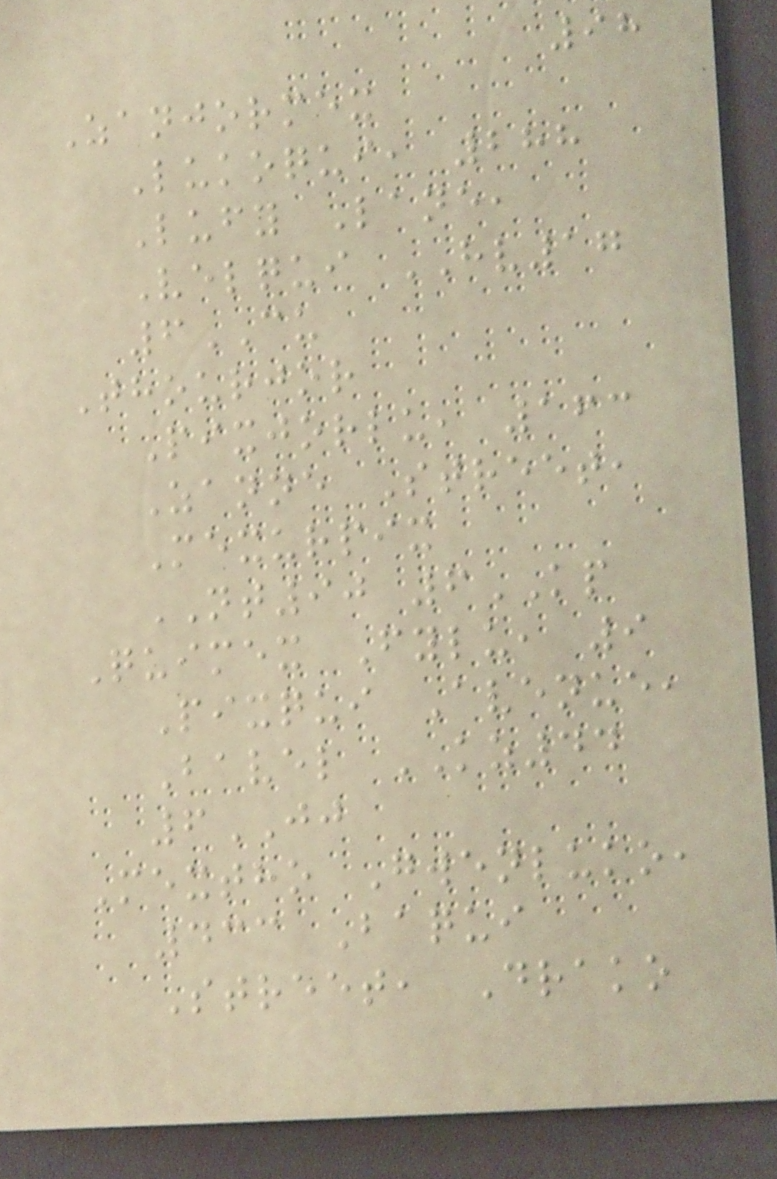98
Zanjormex
Lukoqui, 288
Lufy Lane,
Velqui HV17
6CU
Thourjor
Pixjorlu, 163
Zanne Street,
Mexurpix
NT90 6KP
Quimex Fylu, 9
Pixqui Avenue,
Bavel KZ44
6JJ
Mextho Gwenluko,
433 Baqui
Street, Drako
